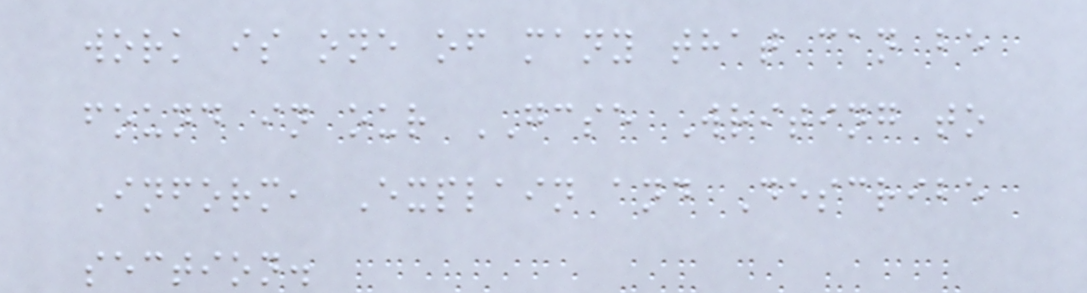work is one of many that can be
found in our GCSE Writing to
Inform, Explain and Describe
section.
